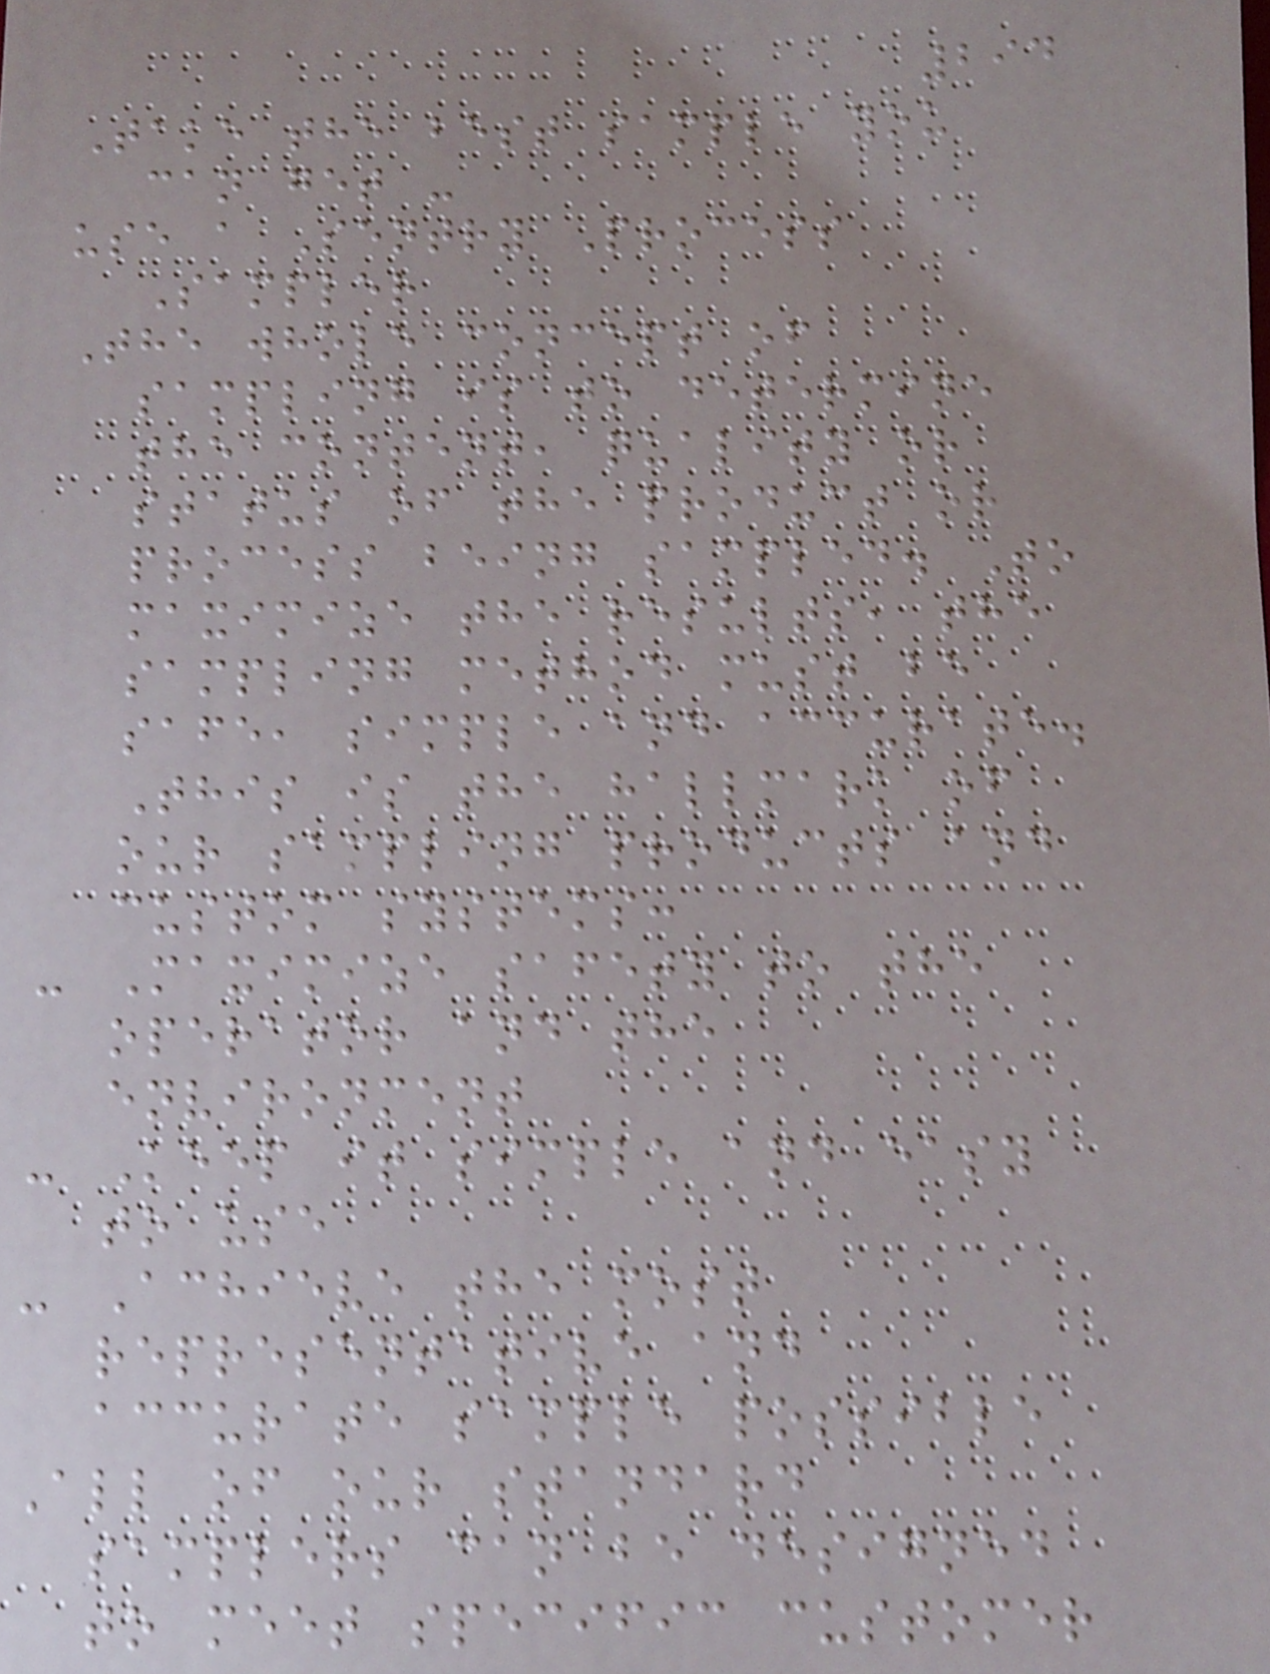294
Take the best sample you
can get -
use a Sentry Process
Sampler
The whole concept of
sampling is to determine
the content, quality or
status of the product or
process being sampled. To
maximize the results, the
sampling method must be
safe, simple and accurate.
This is the hallmark of
our sampling products and
custom systems:
- Maximize safety to the
operator and the
environment
- Keep it simple and easy
to use
- Achieve the most
representative and
accurate sample possible
All of our standard
samplers can be designed
to meet specific customer
